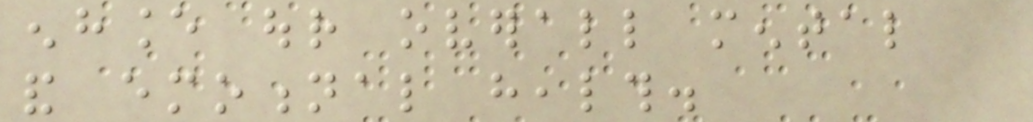enhance our overall mental
and emotional health.
